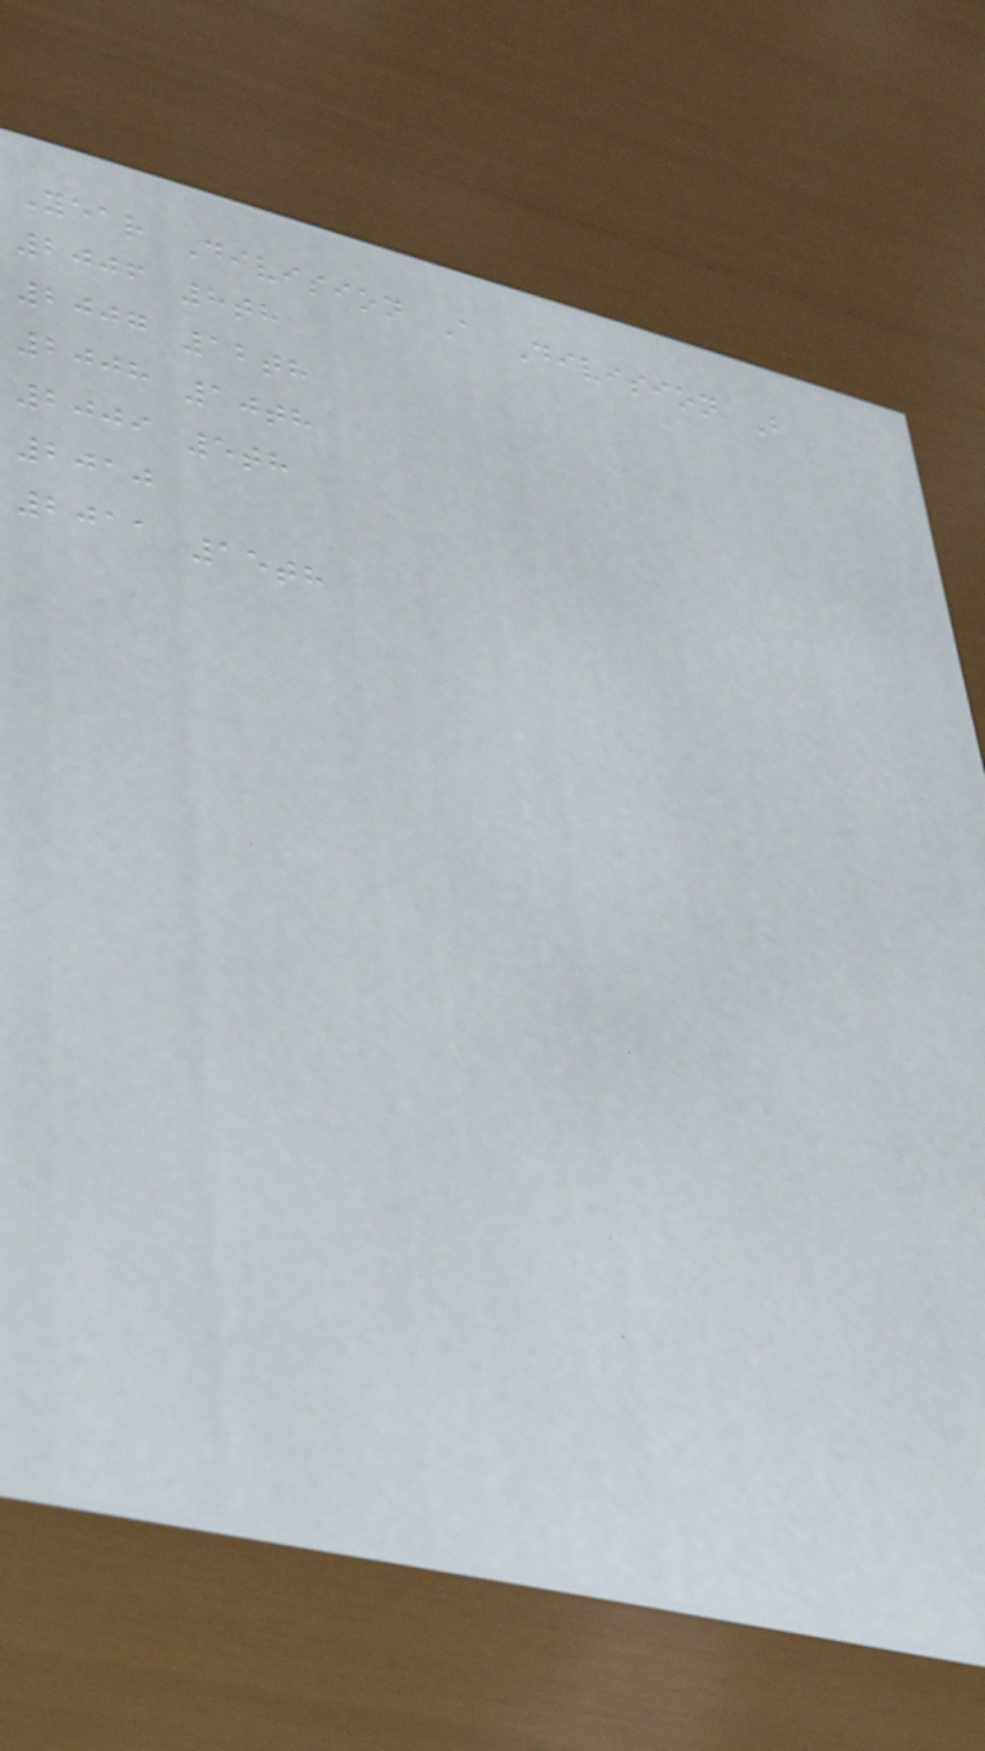Year Division A Division B
2006 8th
2007 12th
2008 10th
2009 5th
2010
2011 15th
